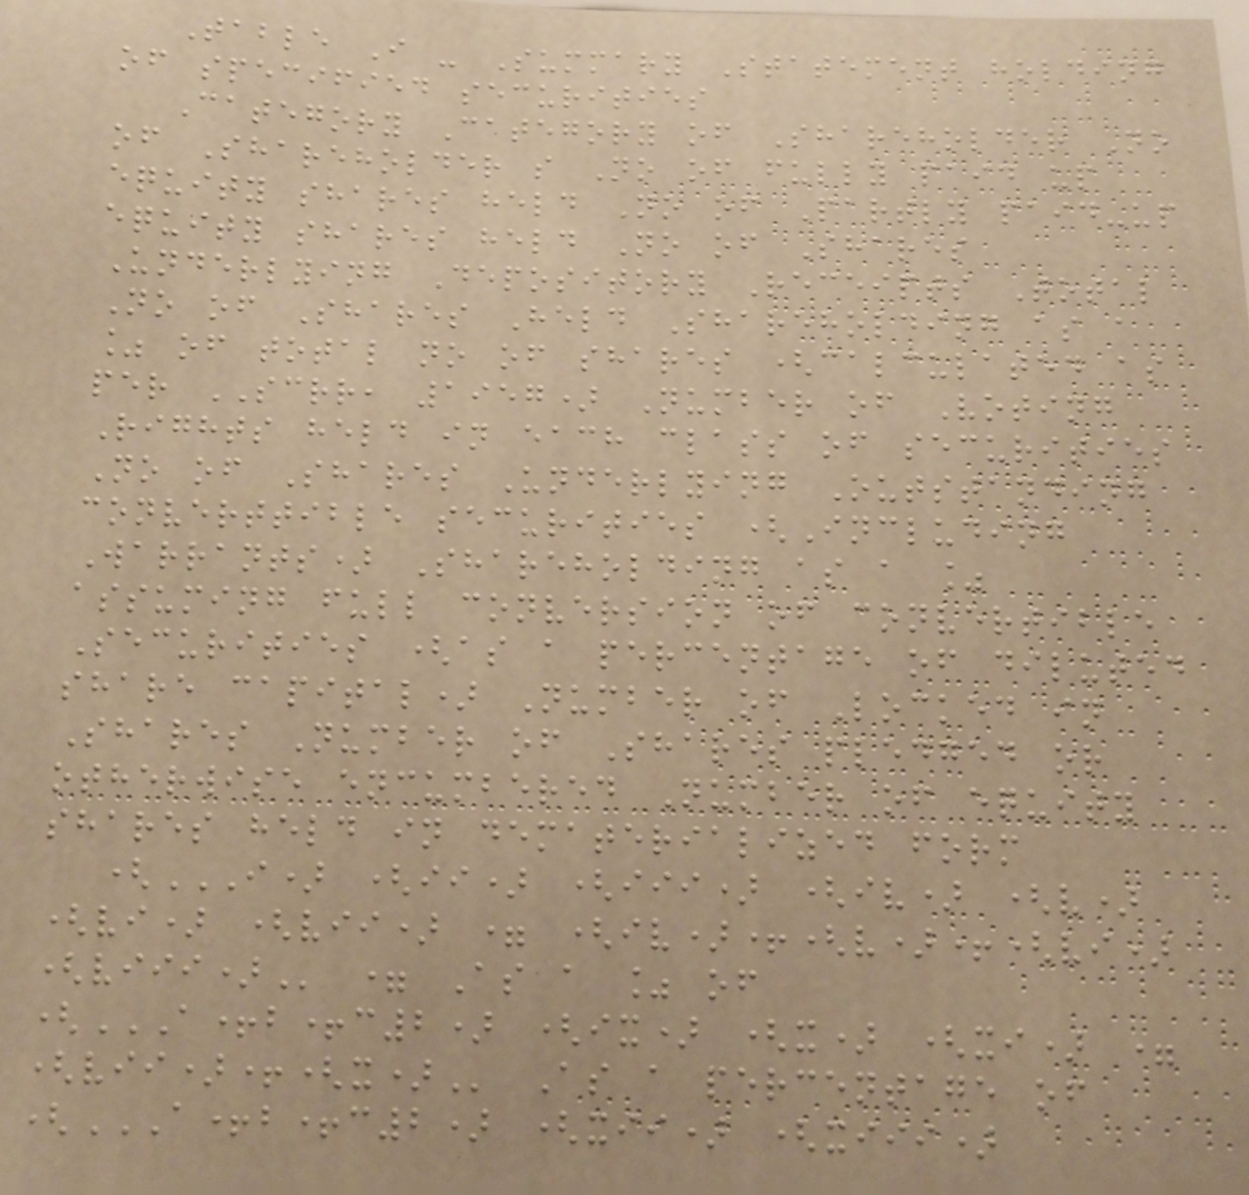Table I - Summary Statement holding
of specified securities
Category Category of Shareholder No
of Shareholder s No of fully paid up
equity shares held No of Partly paid-up
equity shares held No of Shares
Underlying Depository Receipts Total
No of Shares Held Shareholding as a
% of total no of shares (calculated as
per SCRR, 1957) Number of Voting
Rights held in each class of securities
No of Shares Underlying Outstanding
converttible securities (Including
Warrants) Shareholding as a %
assuming full conversion of convertible
Securities (as a percentage of diluted
share capital) Number of Locked in
Shares Number of Shares pledged or
otherwise encumbered Number of equity
shares held in dematerialized form
(I) (II) (III) (IV) (V)
(VI) (VII) = (IV)+(V)+(VI)
(VIII) = As a % of
(A+B+C2) (IX) (X) (XI) =
(VII)+(X) As a percentage of
(A+B+C2) (XII) (XIII)
